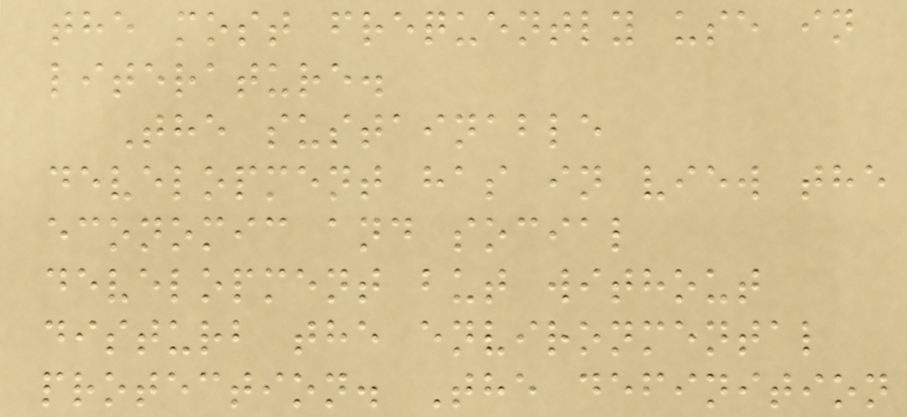the most frequently use in
literature.
The sustainable
development has in view the
economic and social
development but without
disturb the environmental
protection. The definition
